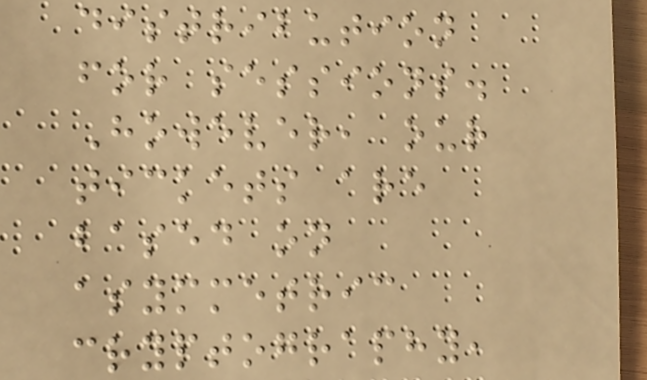distribution
for sessions.
However, our
tickets are
based on
asymmetric
cryptography,
